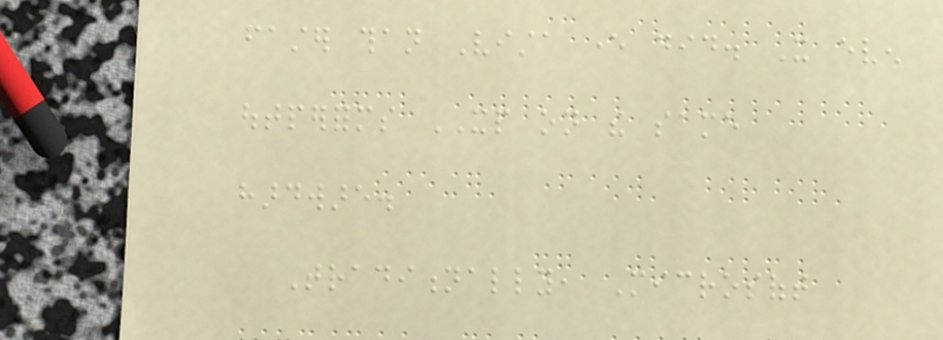faster than Vista ever did. It even
outperforms XP on the same
hardware.
Traditionally, Microsoft
